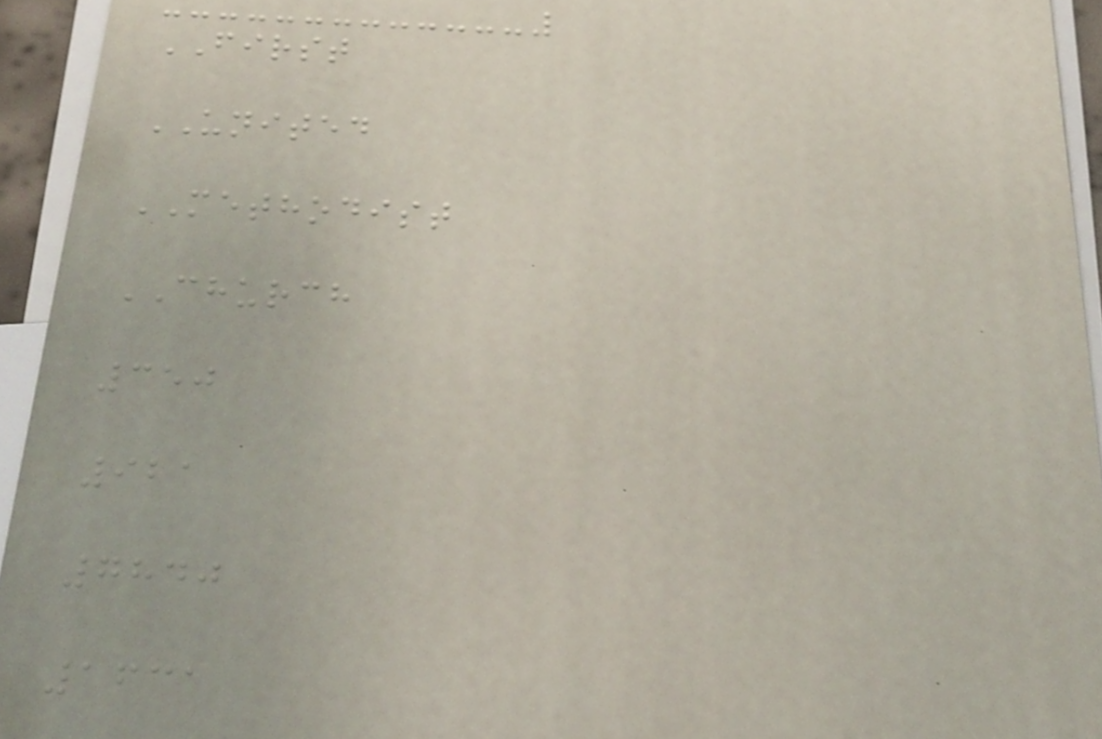FIRST
UNITED
METHODIST
CHURCH
350
921
7840
1631
